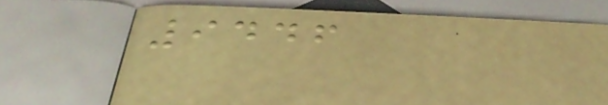9446
